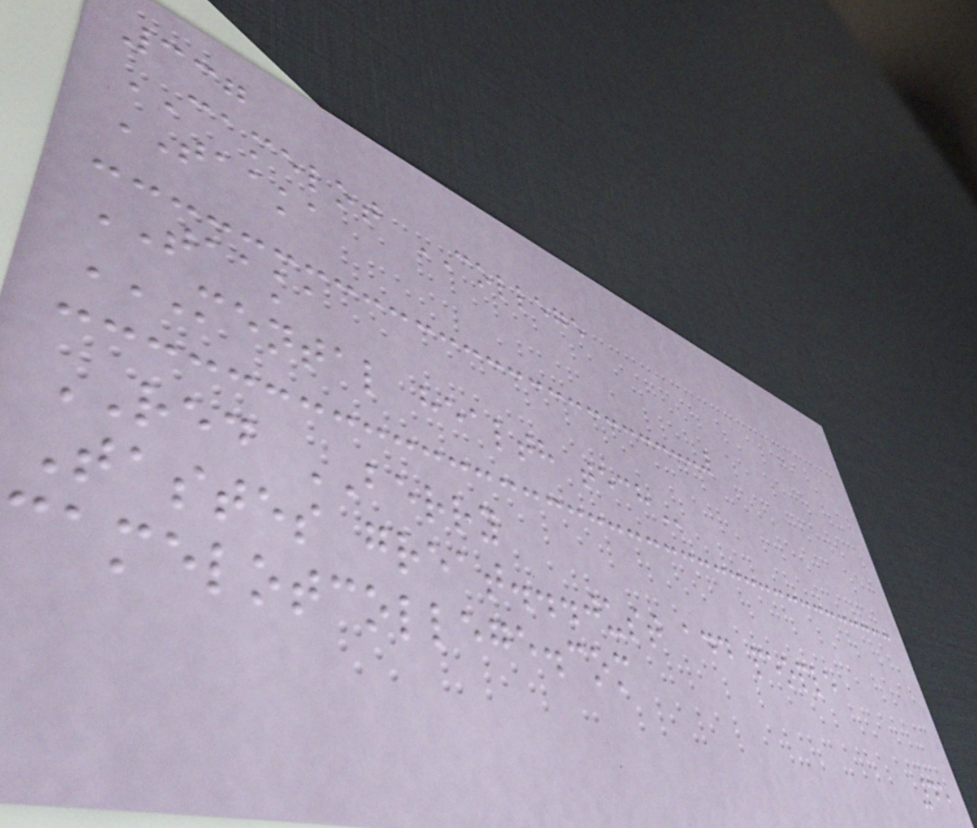337
CAMELOT COLLEGE
TAAKA
TAAKA
MENTAL HEALTH TECH
RED BERRY
Tastes great...just add people
camelotcollege.com
45
